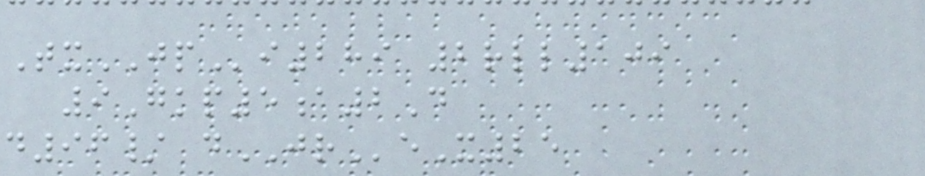TxJPi289 2rll109
9Gkp5a2D
d96/ dJReX25
